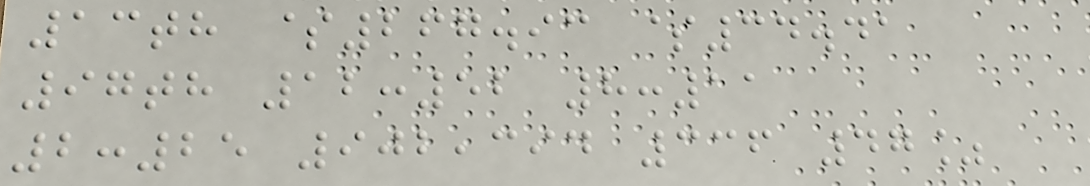13th $267.93 $34.41
97th 12:52 8:11
2:25 902,394 336 47%
